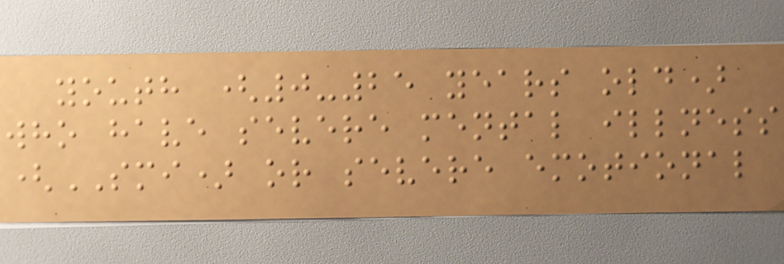youth (0-25 years old)
who have severe mental illness
(SMI) or severe emotional
